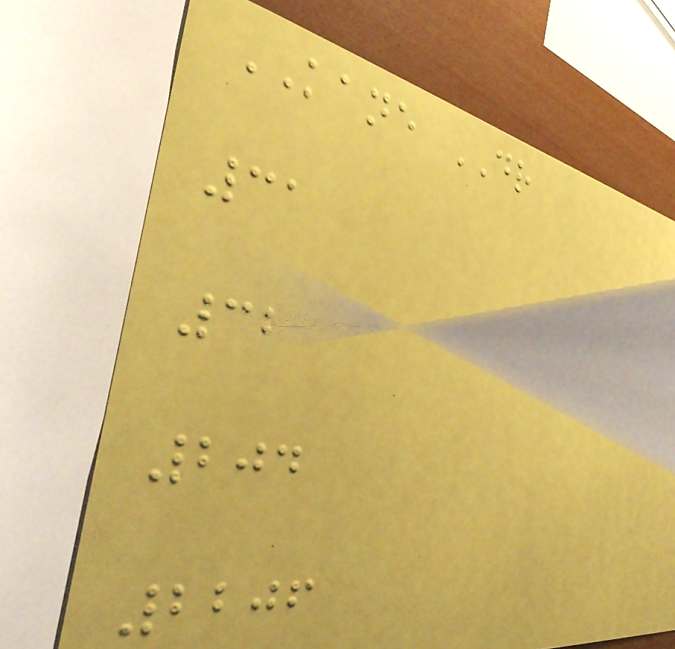KANE DR
31
32
204
2206
